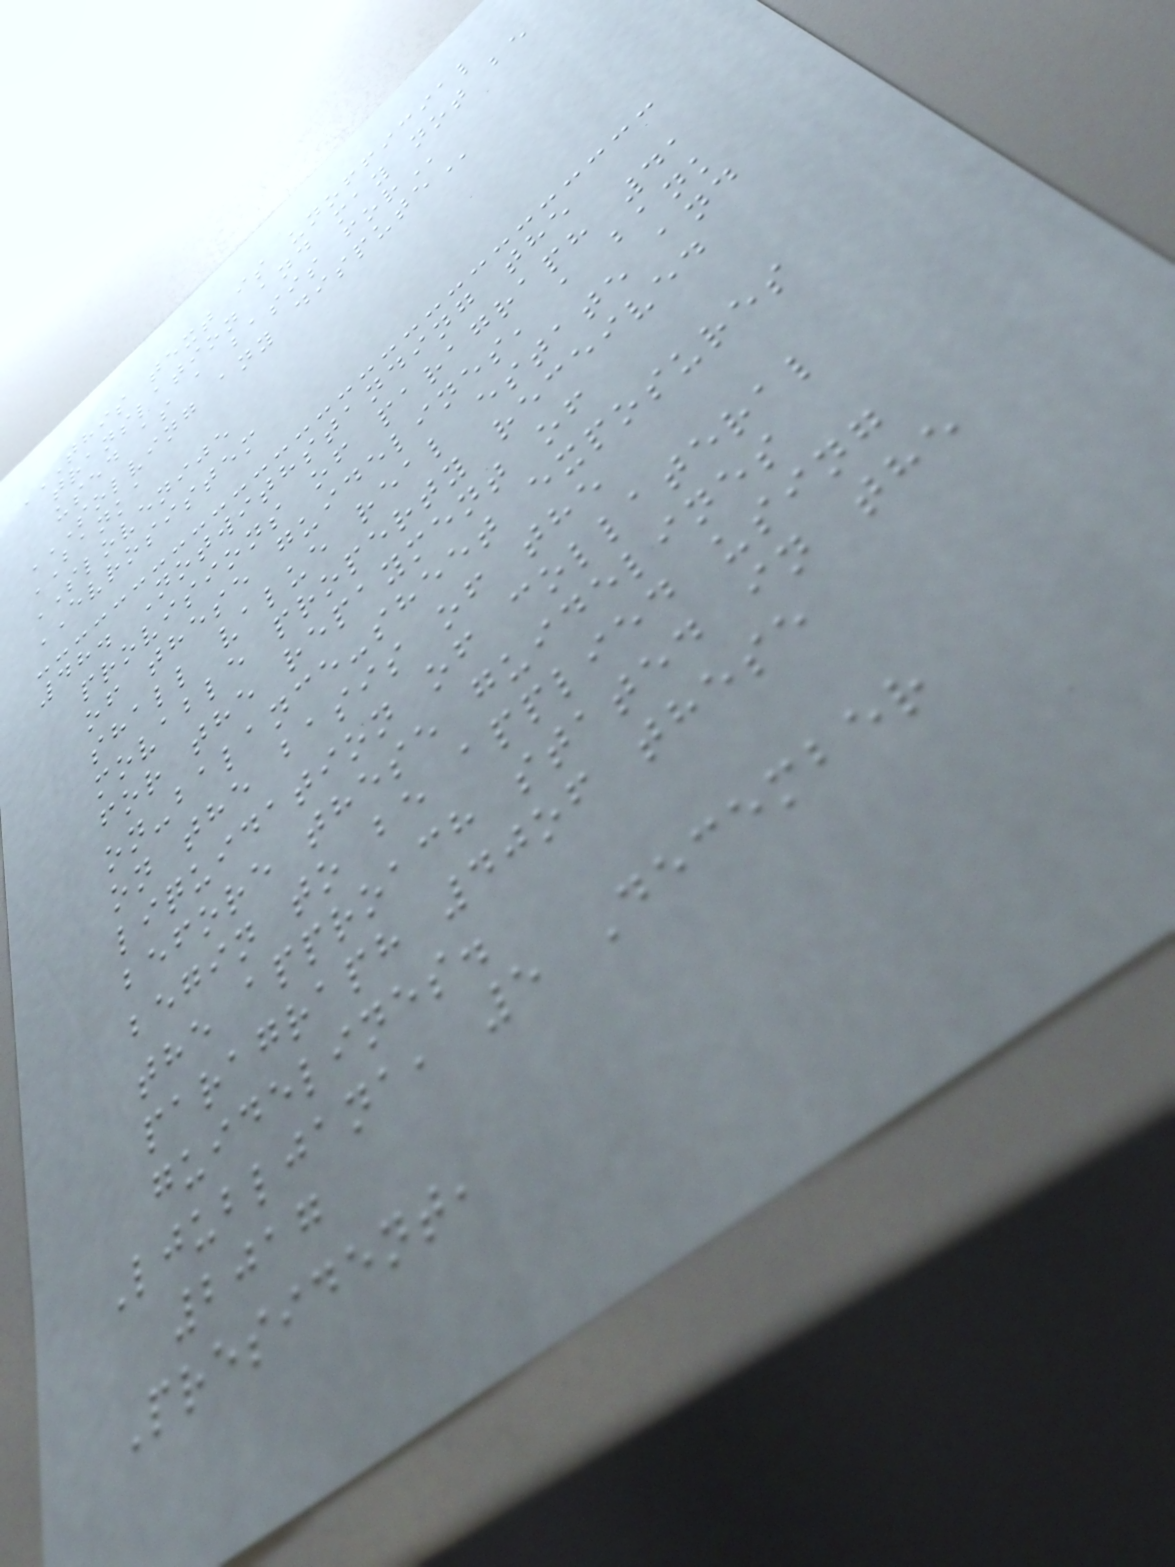THIS TEXT IS UNOFFICIAL
TRANSLATION AND MAY NOT BE
USED AS A BASIS FOR
SOLVING ANY DISPUTE
BANKA
SLOVENIJE
EVROSISTEM
48. Notwithstanding the
provisions of paragraph 41
of these guidelines, a bank
shall value real estate and
movable property received
for the repayment of
on-balance-sheet exposures
on the basis of the
liquidation of collateral
before these guidelines
begin to be applied using
the approach stated in the
paragraph 40of these
guidelines.
Ljubljana, 5 December
2017
President,
